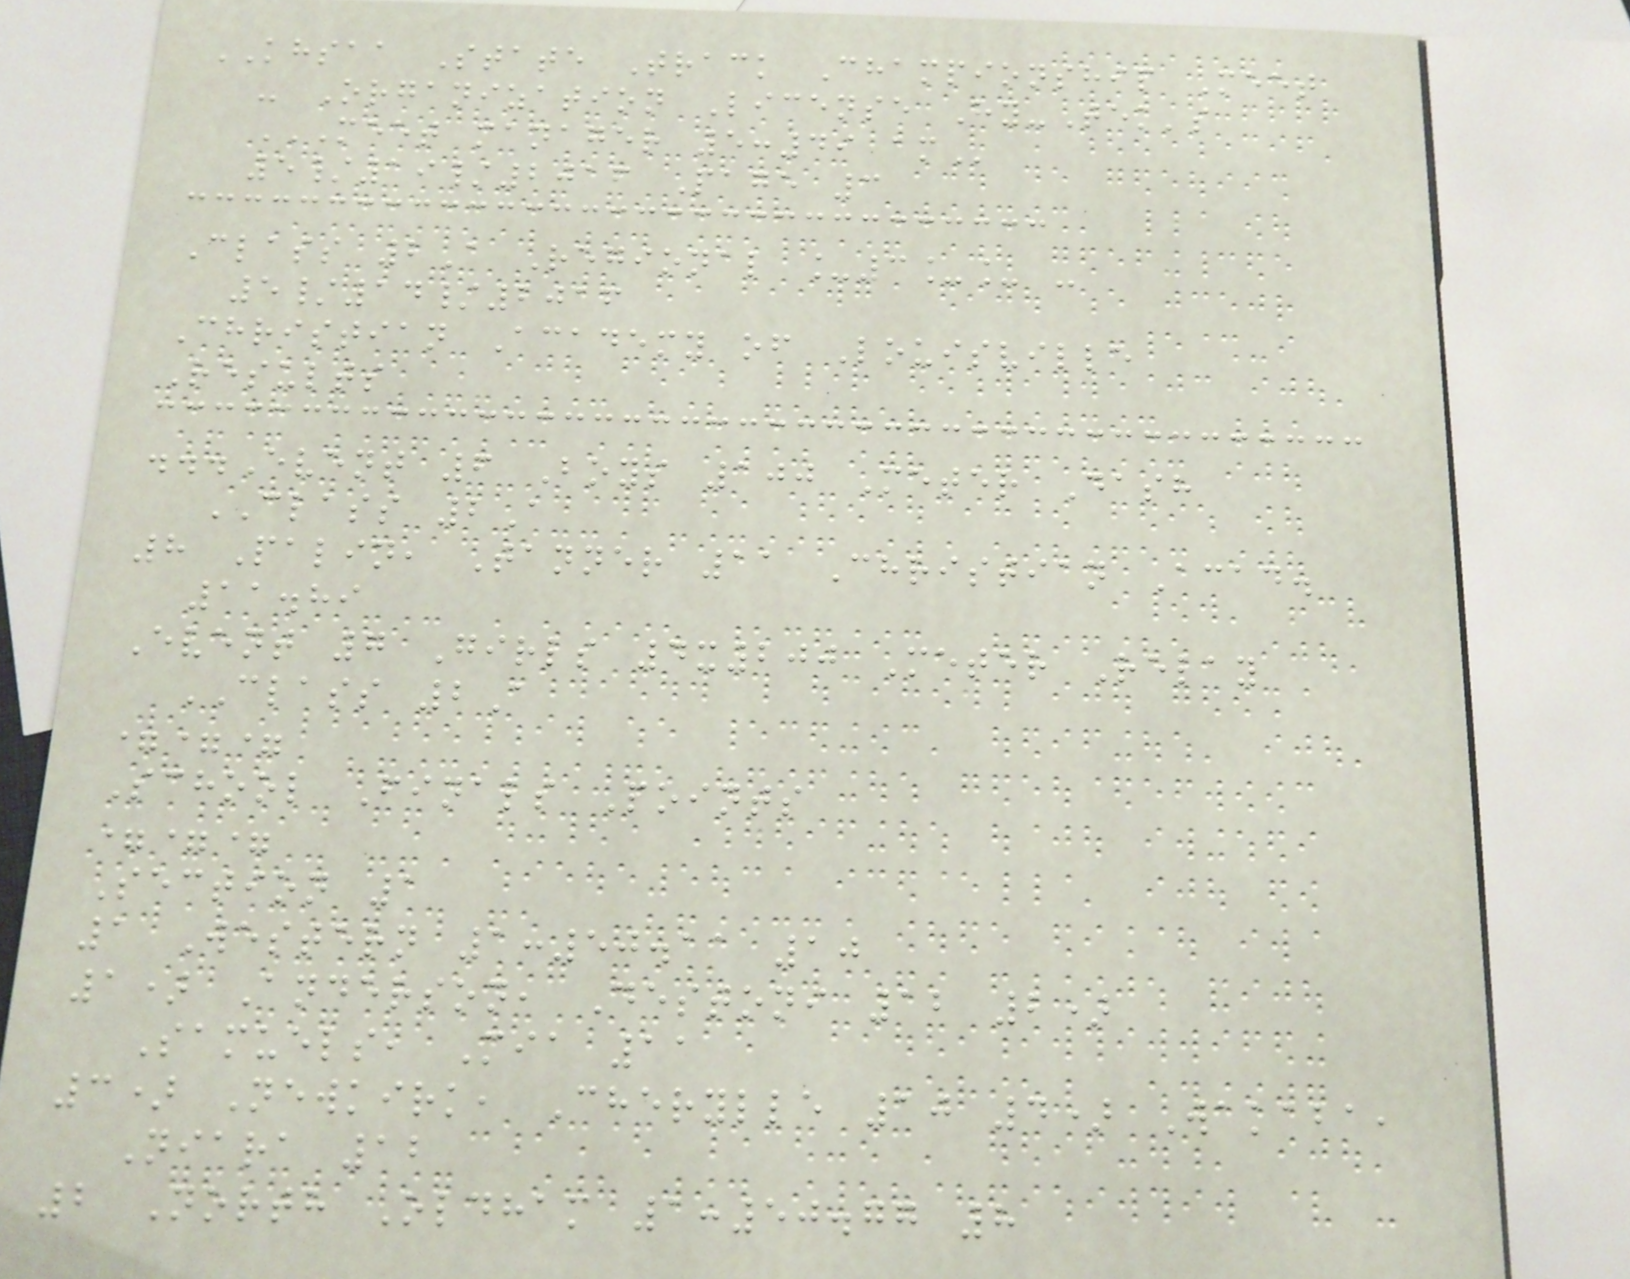KHSAA State Track Championship Meet
- Organization License Hy-Tek's
MEET MANAGER 5:49 AM
5/19/2016 Page 3
Class 2A Regional _3__ -
5/14/2016
Christian Academy of Louisville
Results
...Event 6 Boys 100 Meter Dash
CLASS 2A
8 Palin, Tanner 11 Christian Acad.
11.89
Event 7 Girls 4x200 Meter Relay
CLASS 2A
===
School Finals Points
===
Section 1
1 Western 1:50.11 10
1) Anderson, Destoni 12 2)
Samuels, Mia 11
3) Newkirk, Cherylle 10 4) Wakaba,
Niara 12
2 North Oldham 1:50.77 8
